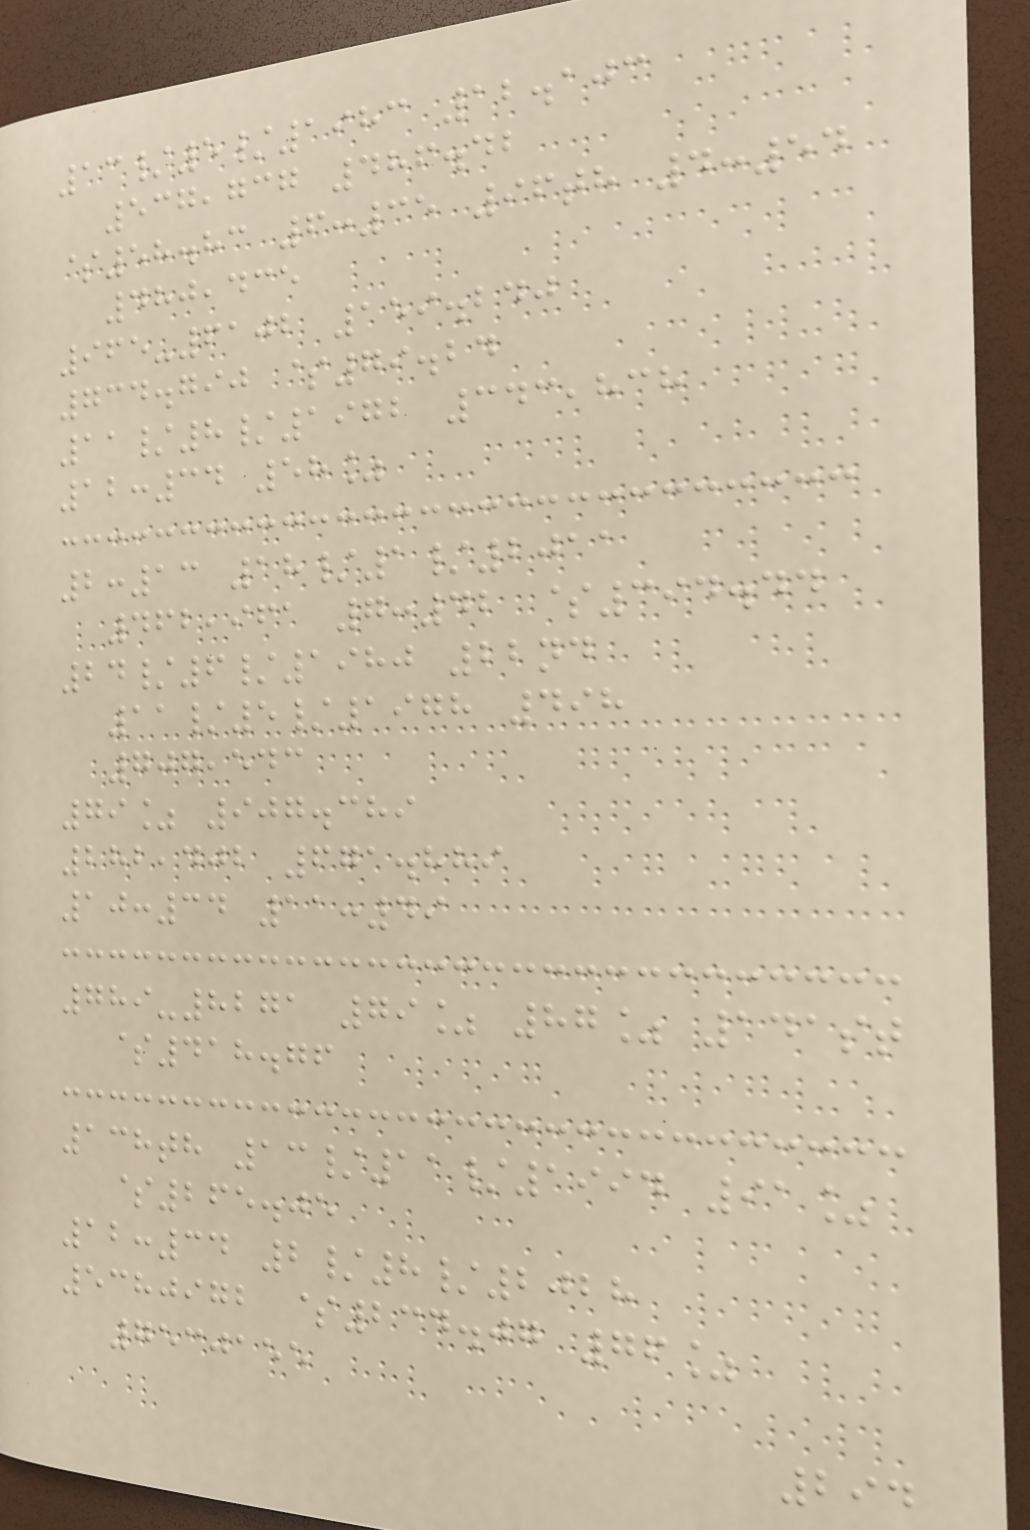13/5/1983 12.103
537,737 486.42
$58.83 6:35 96th 4:54
480,435
965-6102 159.240
734.790 $79.24
11/8/1972 343,838
12:34 58%
2:13 18/1/2011
462,961 7:42 $394.44
24/6/1980 22nd
11/5/1978 498
707,543
79% 907.389
282,402 671.889
10:34 11:49
789-8271 79% 87% 141st
$418.76
138th 13/11/1994 91%
$265.05
12:34 2/8/2028
5380972 $234.07 76%
7530155
294
